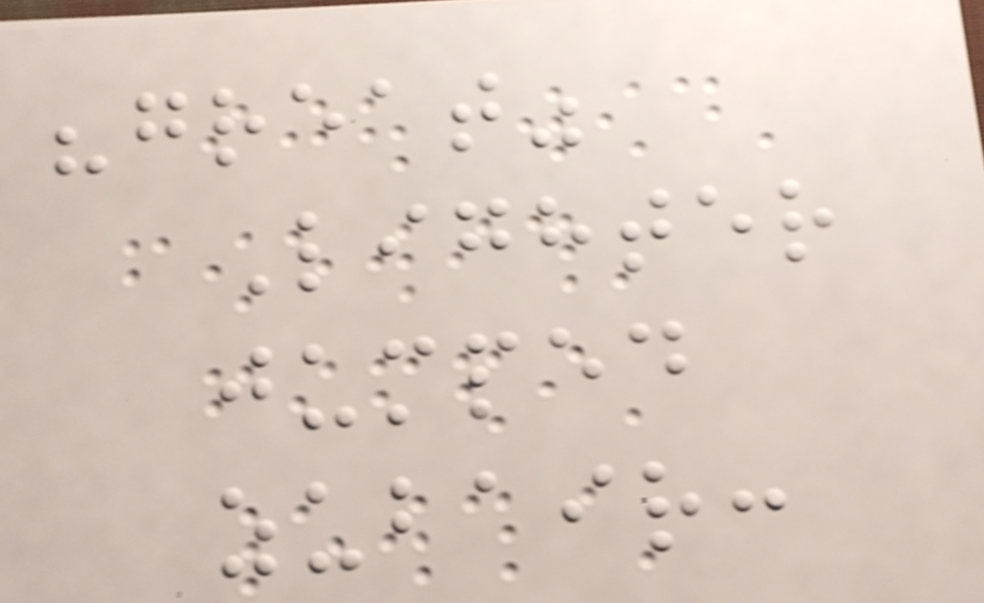"great"
Lighter
jumped
zubair:
